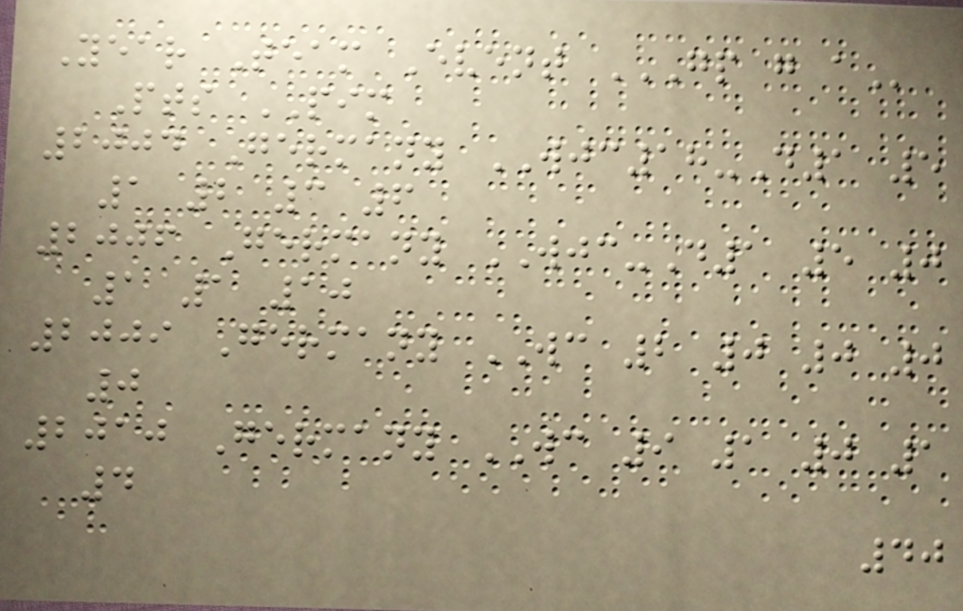Year Team Event GP G A
Pts PIM
2004 Germany WJC18-D1 5
1 2 3 6
2006 Germany WJC-D1 5 0
1 1 10
2009 Germany WC 2 0 0 0
0
2010 Germany WC 9 1 0 1
4
40
